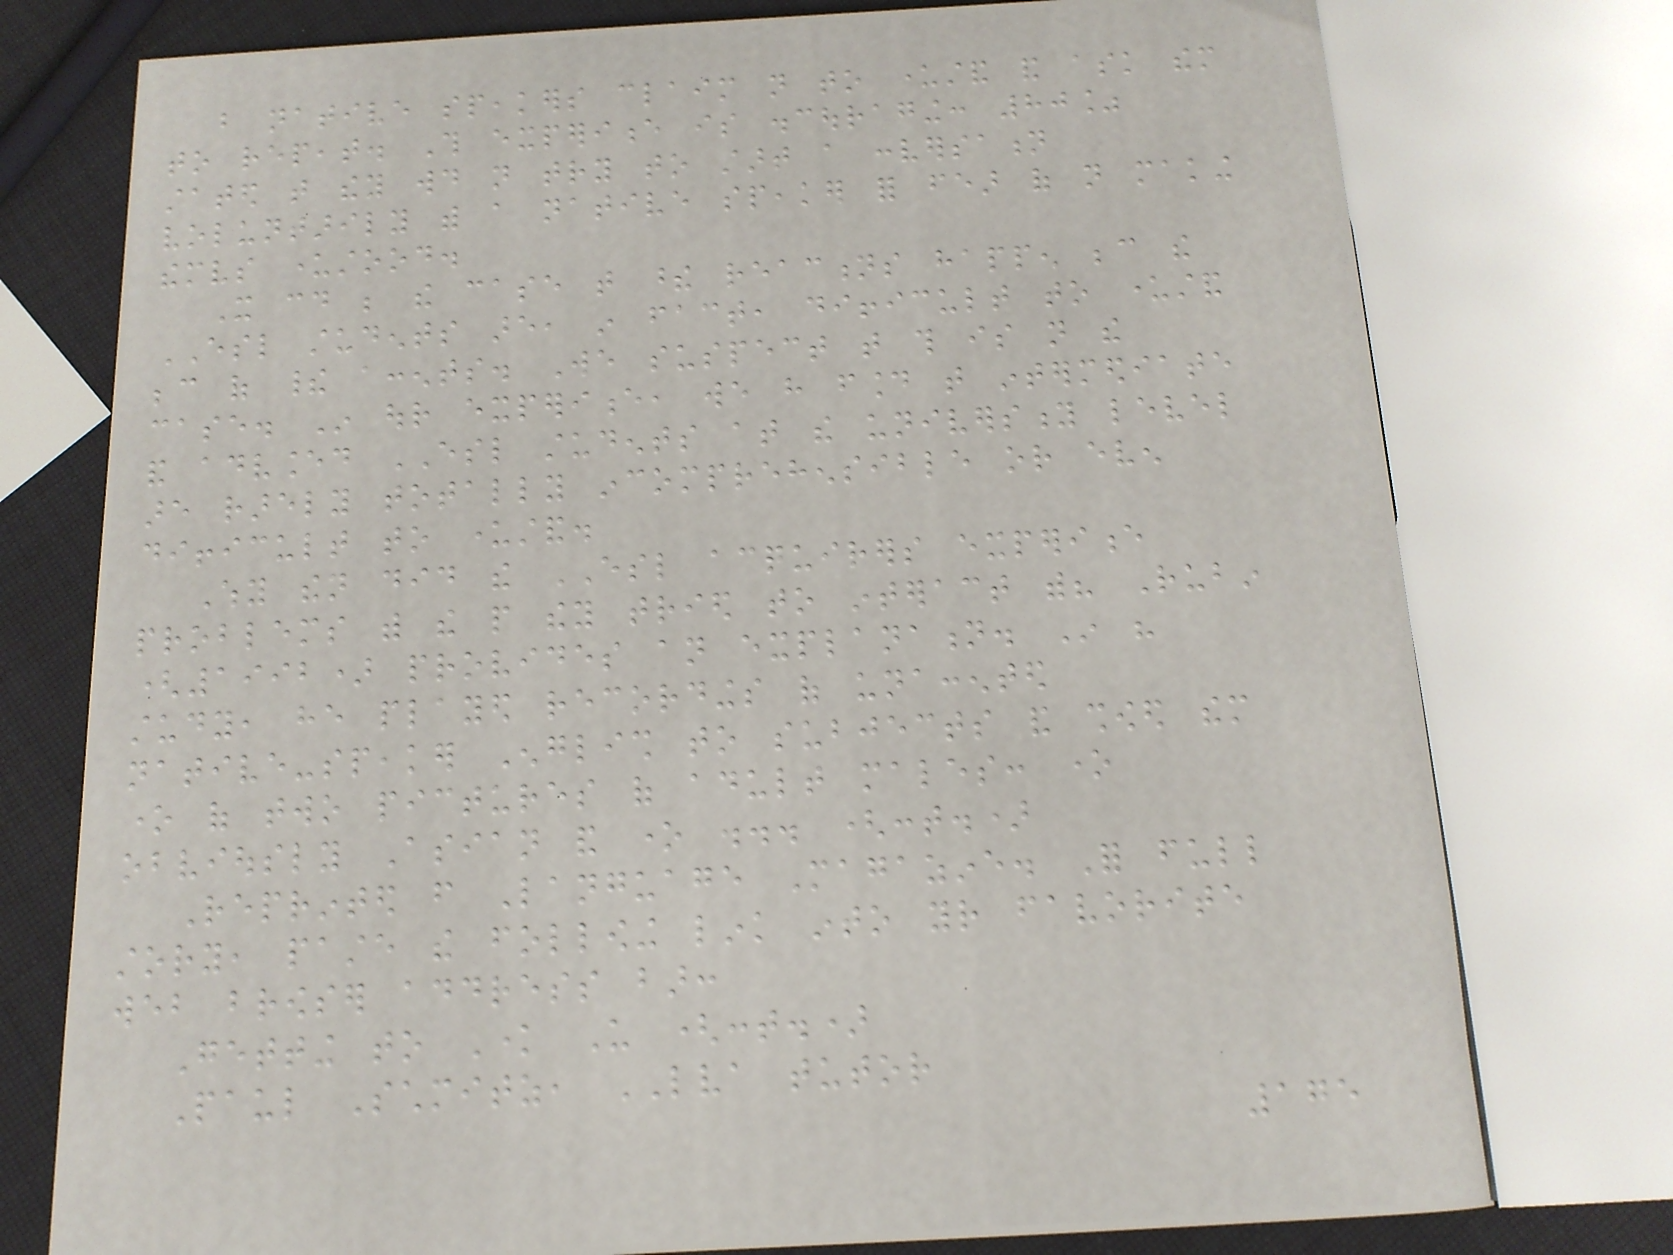but native speakers claim not to understand and ask them
to repeat. This experience is discouraging: 80%
stated that they would not try to start a conversation
voluntarily with a native speaker for fear of not making
themselves understood.
It could be the case that these reactions happen because the
ESL students are, in fact, difficult to understand
because of their accents. We suspect that this is not the
case. In our experience, we have found that intermediate
and advanced ESL students at the university level
are rarely totally incomprehensible or even
difficult to understand.
Why then did the ESL acquirers experience
problems with the people they tried to interact with? Rubin
(1992) provides an explanation. In his
study, he played recordings of unaccented
native-speaker English to subjects and showed them
one of two pictures of adult males: one
obviously Asian and one ... (cont.)
Reprinted from Language Magazine. For full
story, paste the following link into your favorite
web browser address bar:
Getting to Know Us (cont.)
Paul Schmitz, LVA tutor
175
